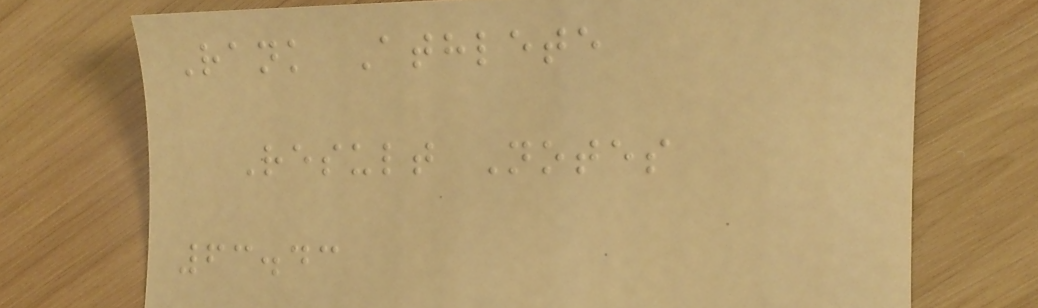Rank Athlete
Result Notes
63.43
